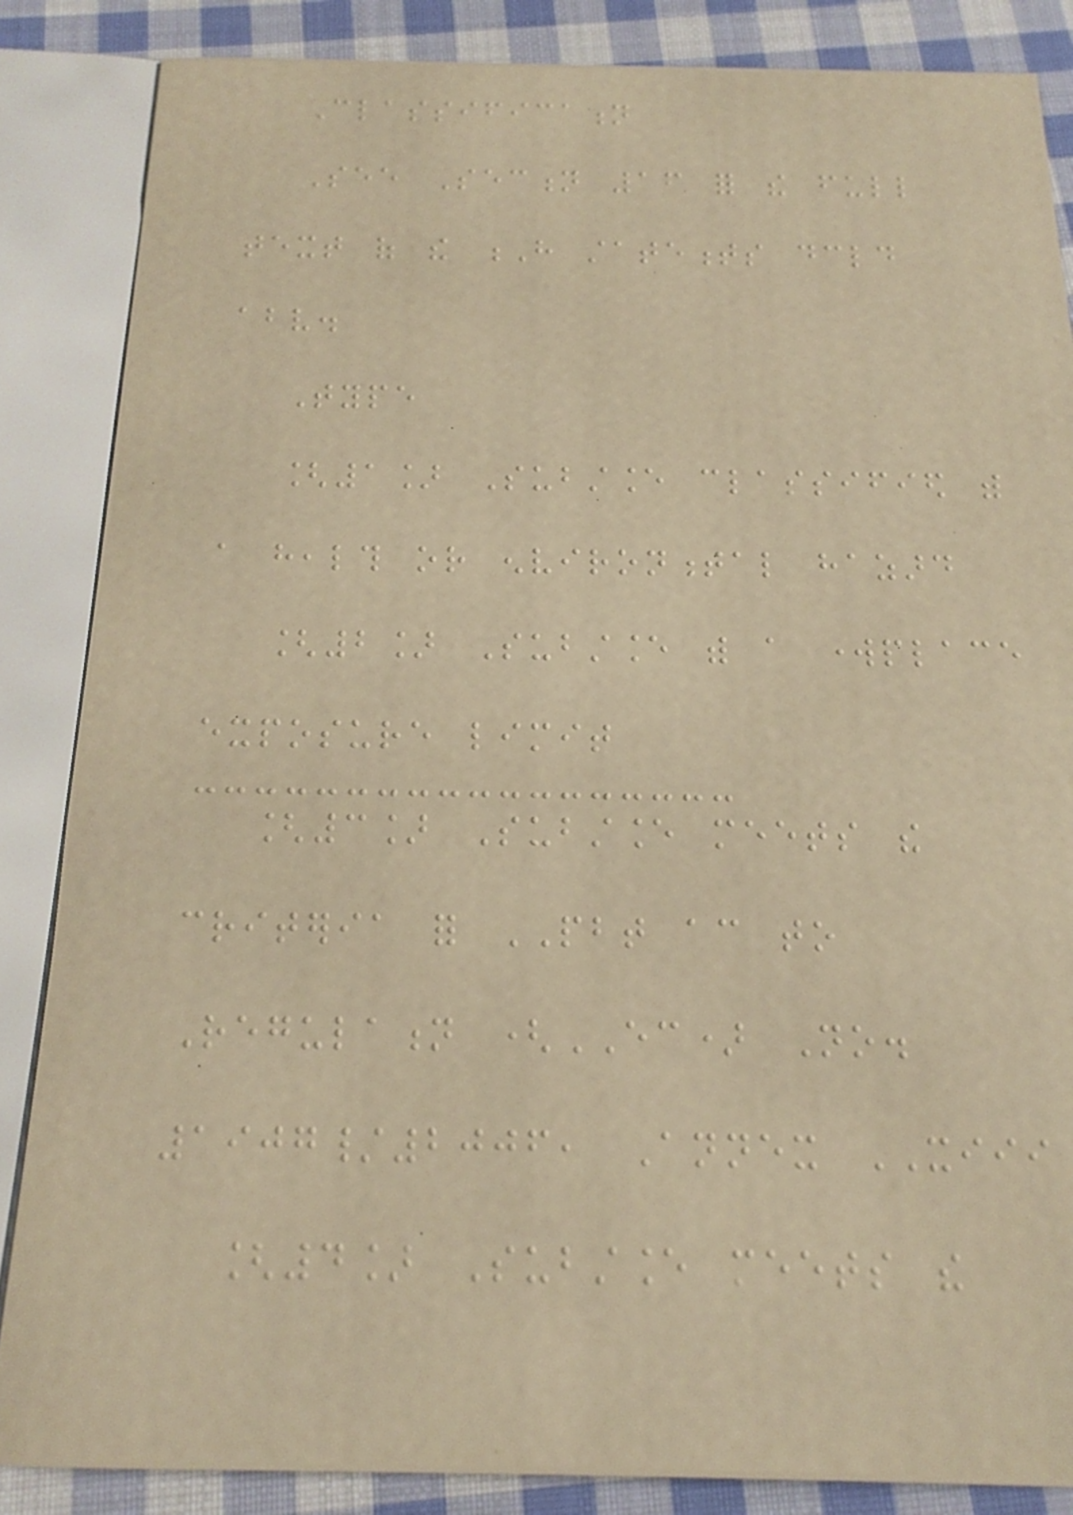Classification
See Section 16 for the full
text of the H statements declared
above.
Type
[1] Substance classified with
a health or environmental hazard
[2] Substance with a workplace
exposure limit
[3] Substance meets the
criteria for PBT according to
Regulation (EC) No.
1907/2006, Annex XIII
[4] Substance meets the
